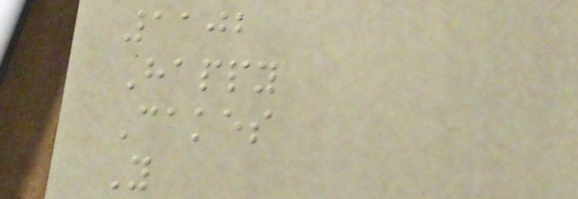1102
Happy
Cakes
Y
